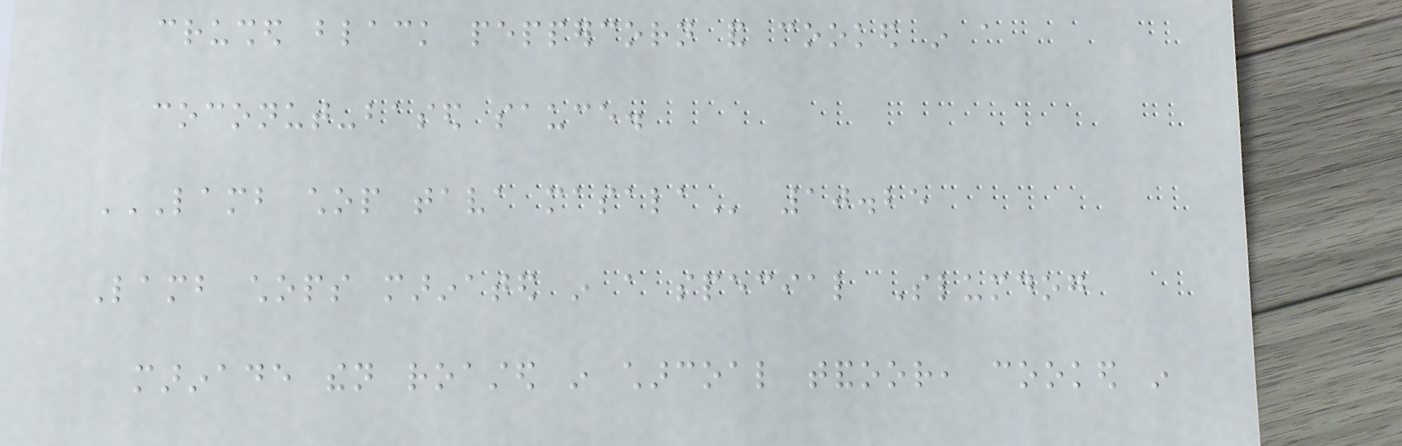crushed black peppercorn and cooked in a
coconut-based sauce.
LAMB CHOP TAVA MASALA 10.25
Lamb chops marinated in a special Slumdog
marinade then roasted in charcoal tandoor, cooked in
